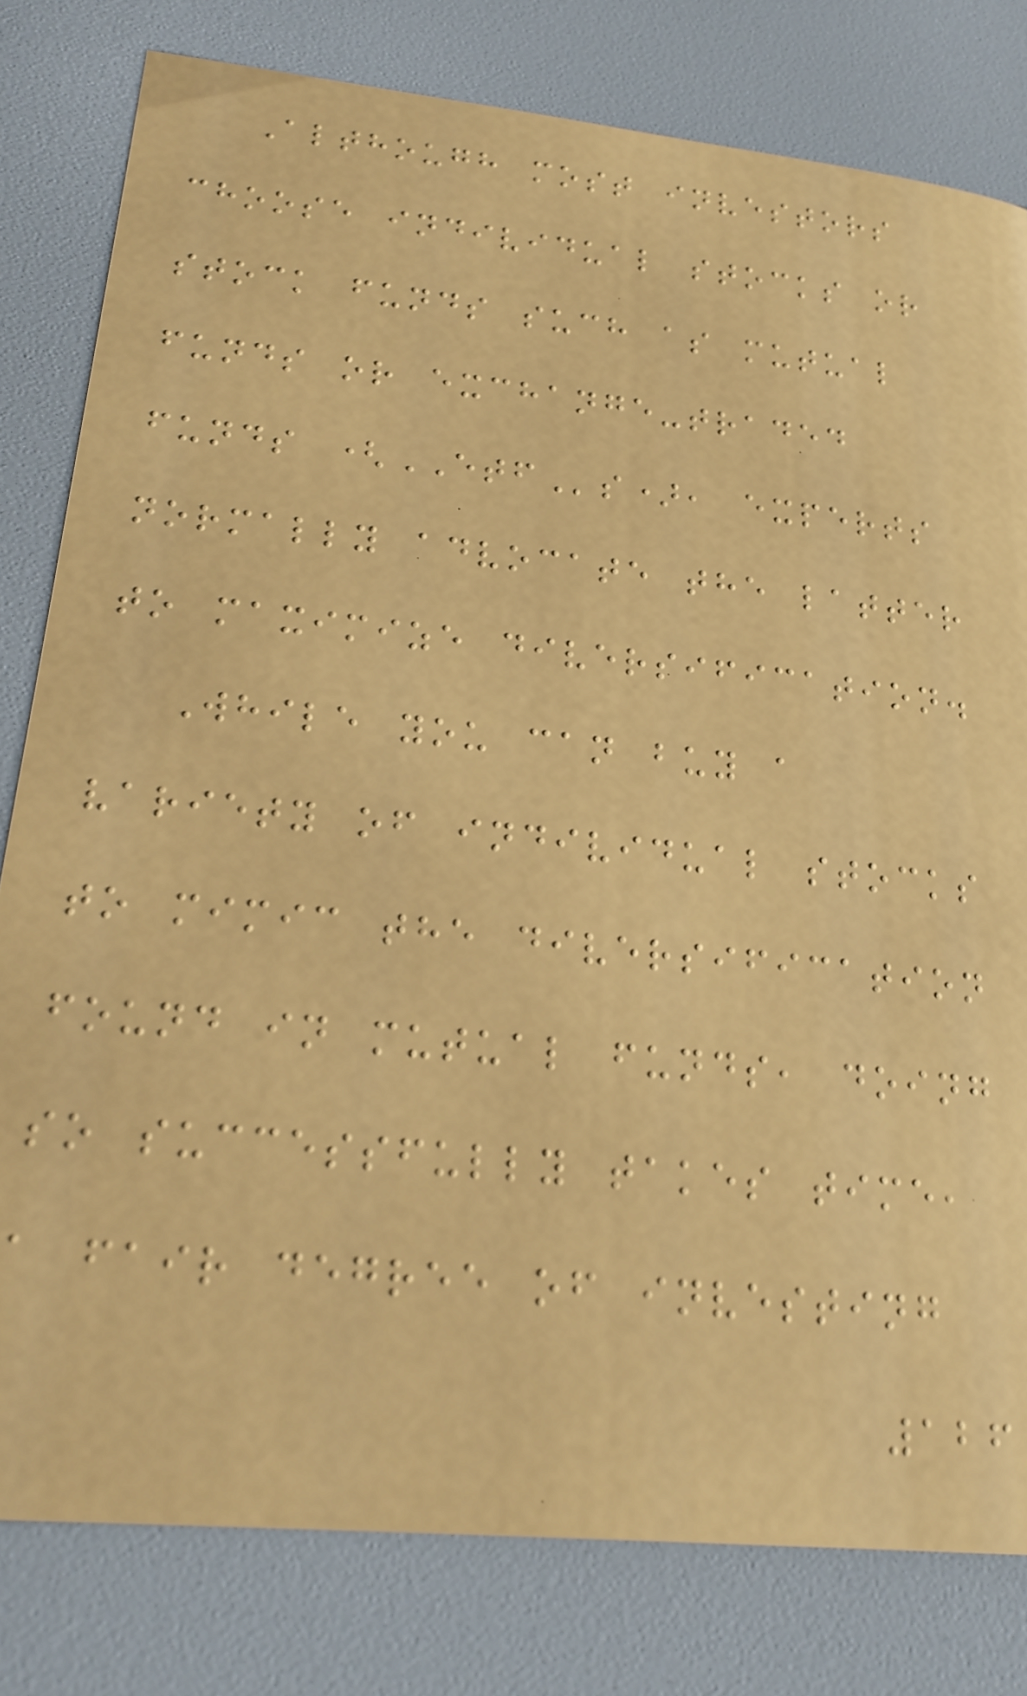Although most investors
choose individual stocks or
stock funds such as mutual
funds or exchange-traded
funds (ETFs), experts
normally advocate the latter
to maximize diversification.
While you can buy a
variety of individual stocks
to mimic the diversification
found in mutual funds, doing
so successfully takes time,
a fair degree of investing
126
